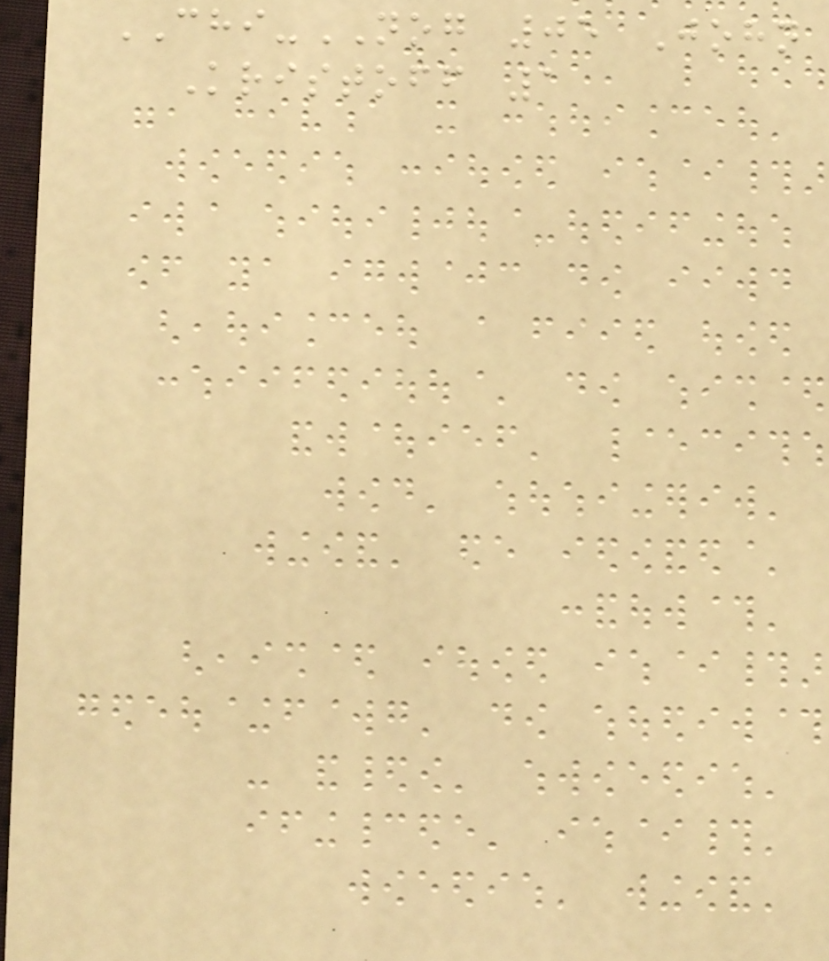CHI-NOG 05 John
Kristoff 1
